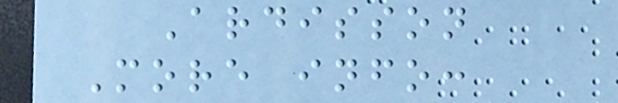Ardisson
More info:
